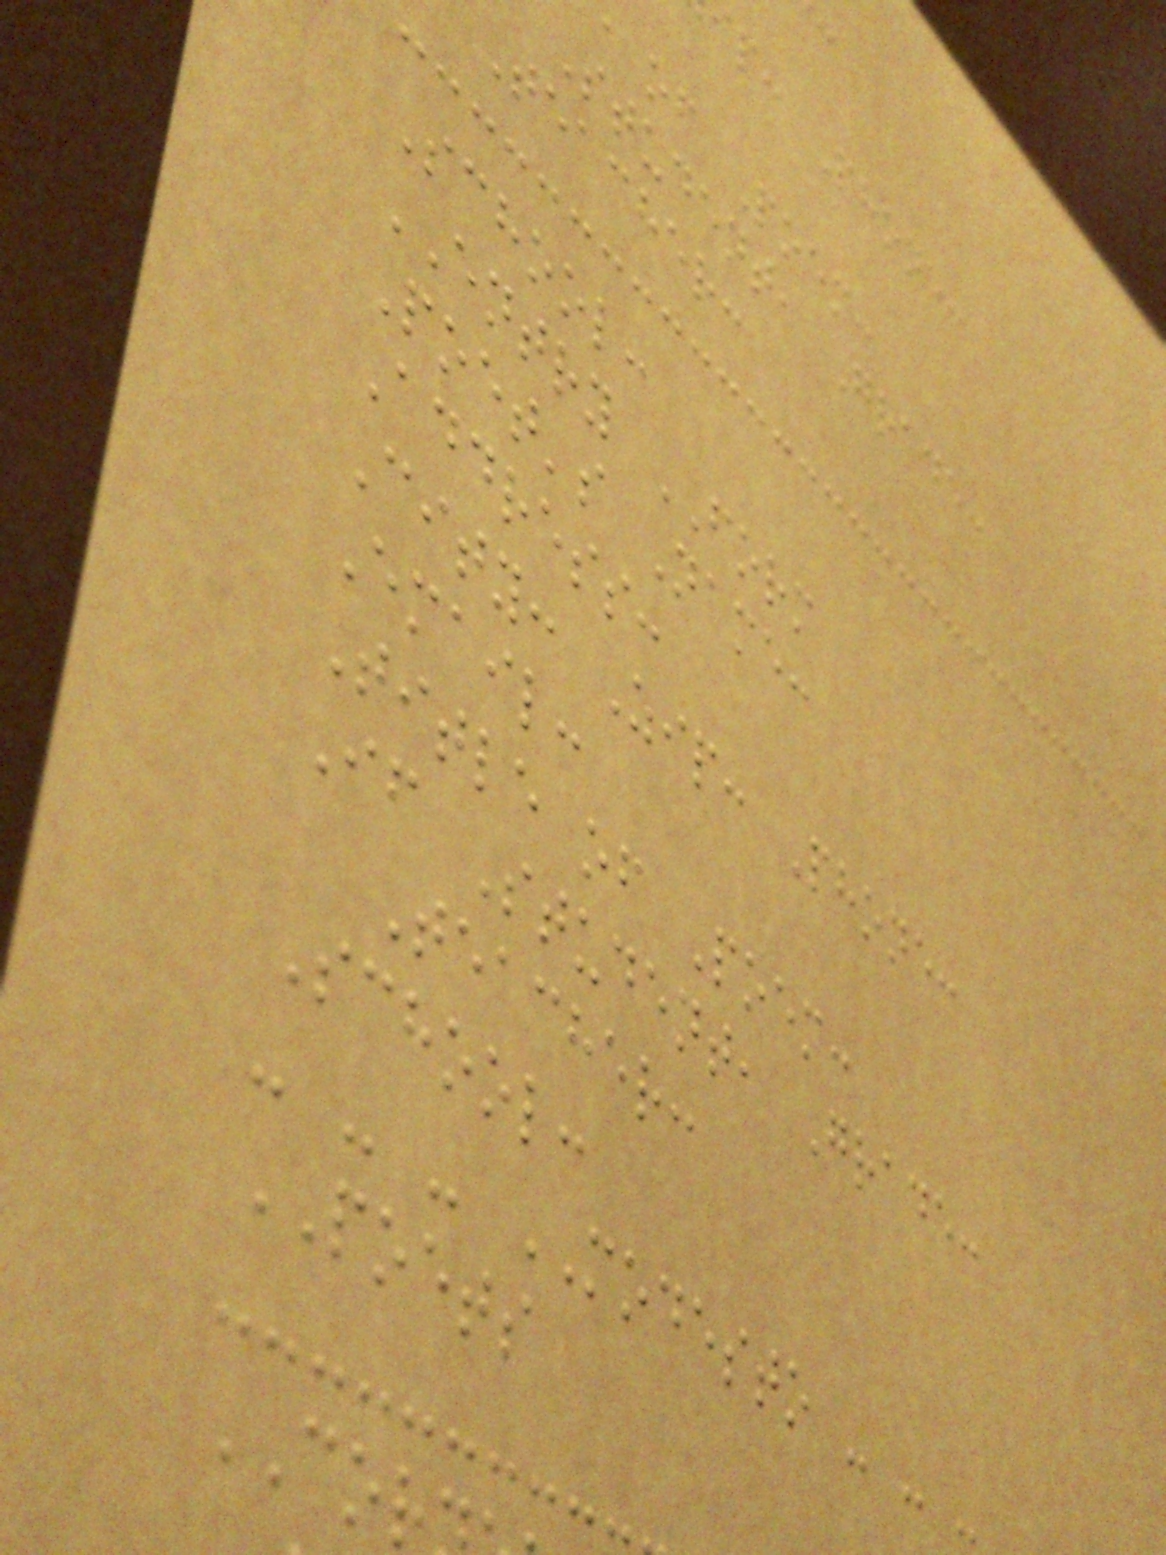p: Phone:
of Poem:
Student, Grade:
Teacher:
School:
ENTRY FORM
Poet's Name:
Address:
City: Zip: Phone:
Email:
Title of Poem:
If Student, Grade:
Teacher:
School:
- - - MODESTO - - -
POETS
CO
